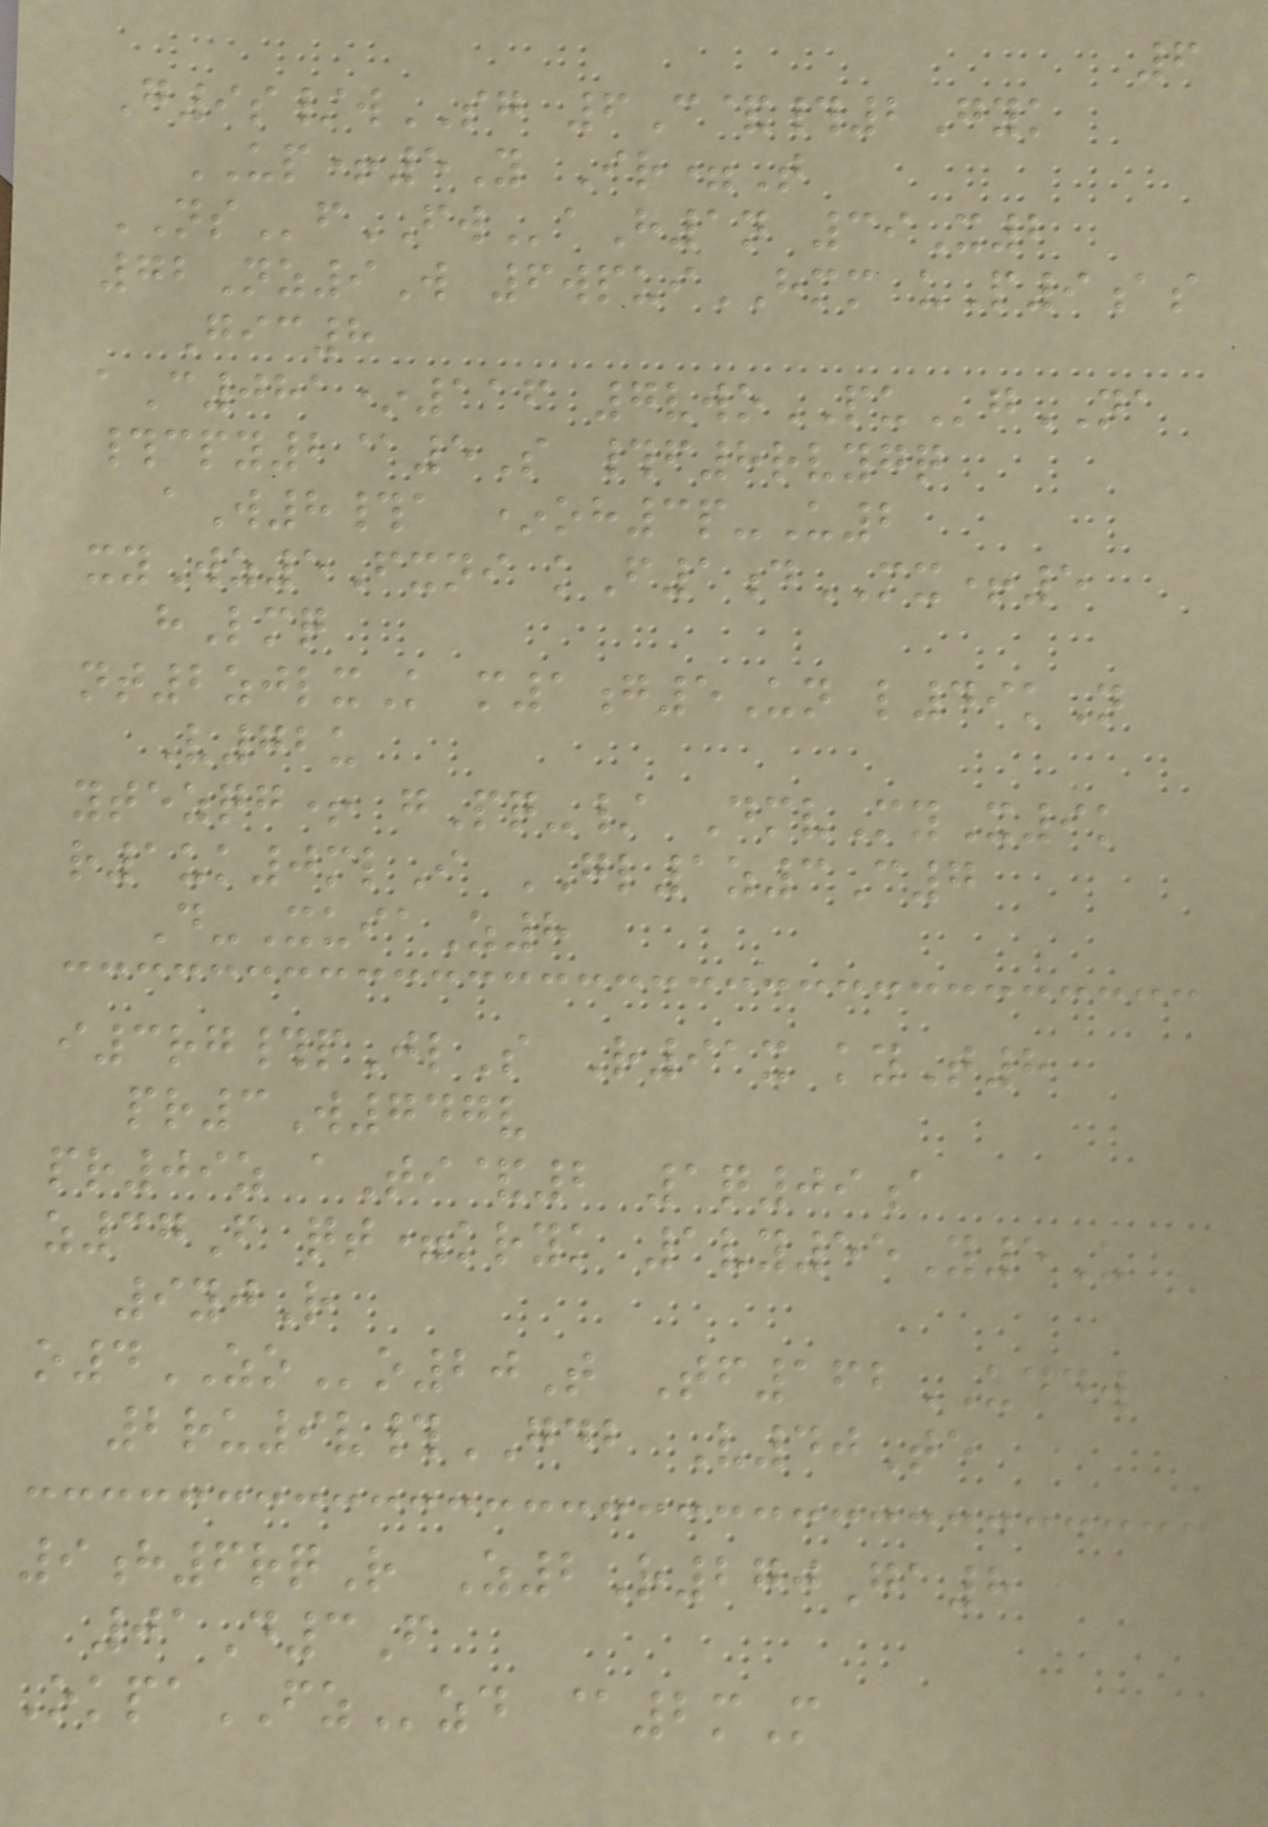6
G9s/wSG 6C&#2Gyk
UP+5Y Ir=T
NSfFWaH1n 39X2
72Nz9W 6wpuiHMM uP9as
Gic8
aC081*116 7vwoPUgNA
#cpy2@5S #f8rvygq
aW8#a *oh3p-U2
xyWz5Fxni kF1dMX+5
hLmq
nt2zjlxK m1g5Un l49kN
V72u
ytezqg+ gPq-/ DmvMyX9k
r1uk0mlI GL1z3C7
D-XuiaZ8
i3rg#pJlS R91x kyT8
pr3W747v
pr09z aTi&2 1q09a
z37F qt=kryk 1vy55Y5U
9yjR
o4ZOo20T Tf162UDDW
2ru9v#GDB V40Te
9h6rqR Z2R270Ga8
01D3F
OkpaFZzd @2mM
